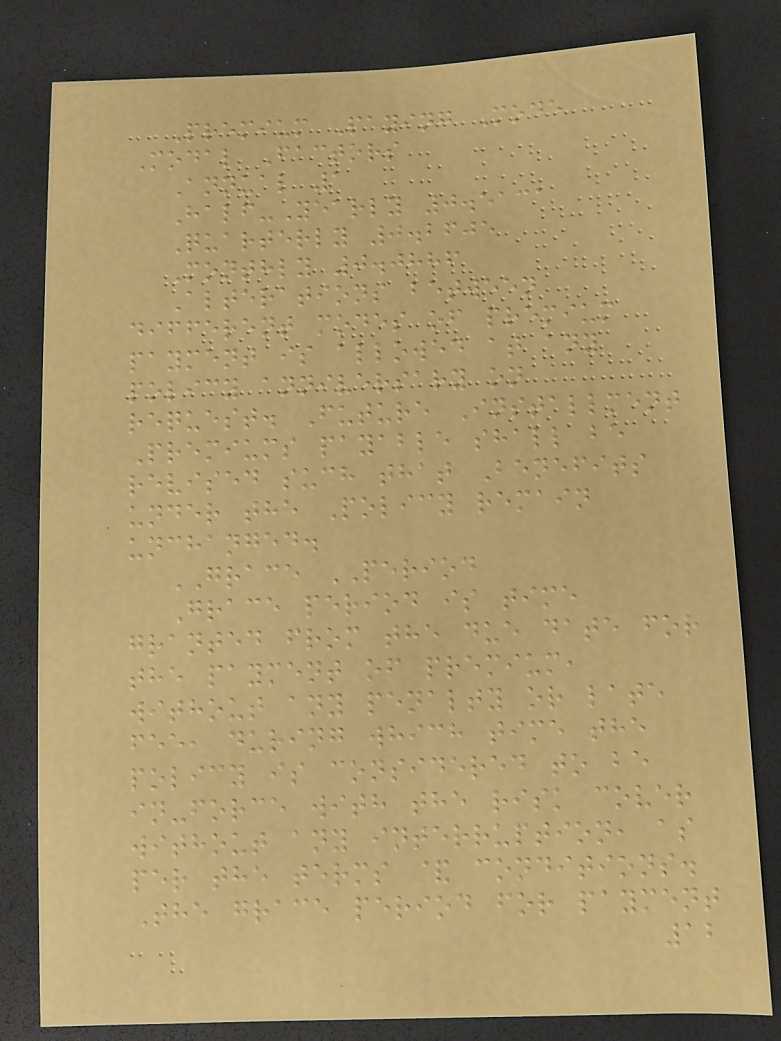Premium Paying Mode
Modal Factors
Annual 1
Half-Yearly 0.5131
Quarterly 0.2605
Monthly 0.0886
Alterations between
different modes of premium
payment is allowed at any
policy anniversary on
request. Future Installment
Premiums payable shall be
revised such that Benefits
under the Policy remain
unchanged.
GRACE PERIOD
Grace period is time
granted from the due date for
the payment of premium,
without any penalty or late
fee, during which time the
policy is considered to be
in-force with the risk cover
without any interruption, as
per the terms & conditions.
The grace period for payment
12
